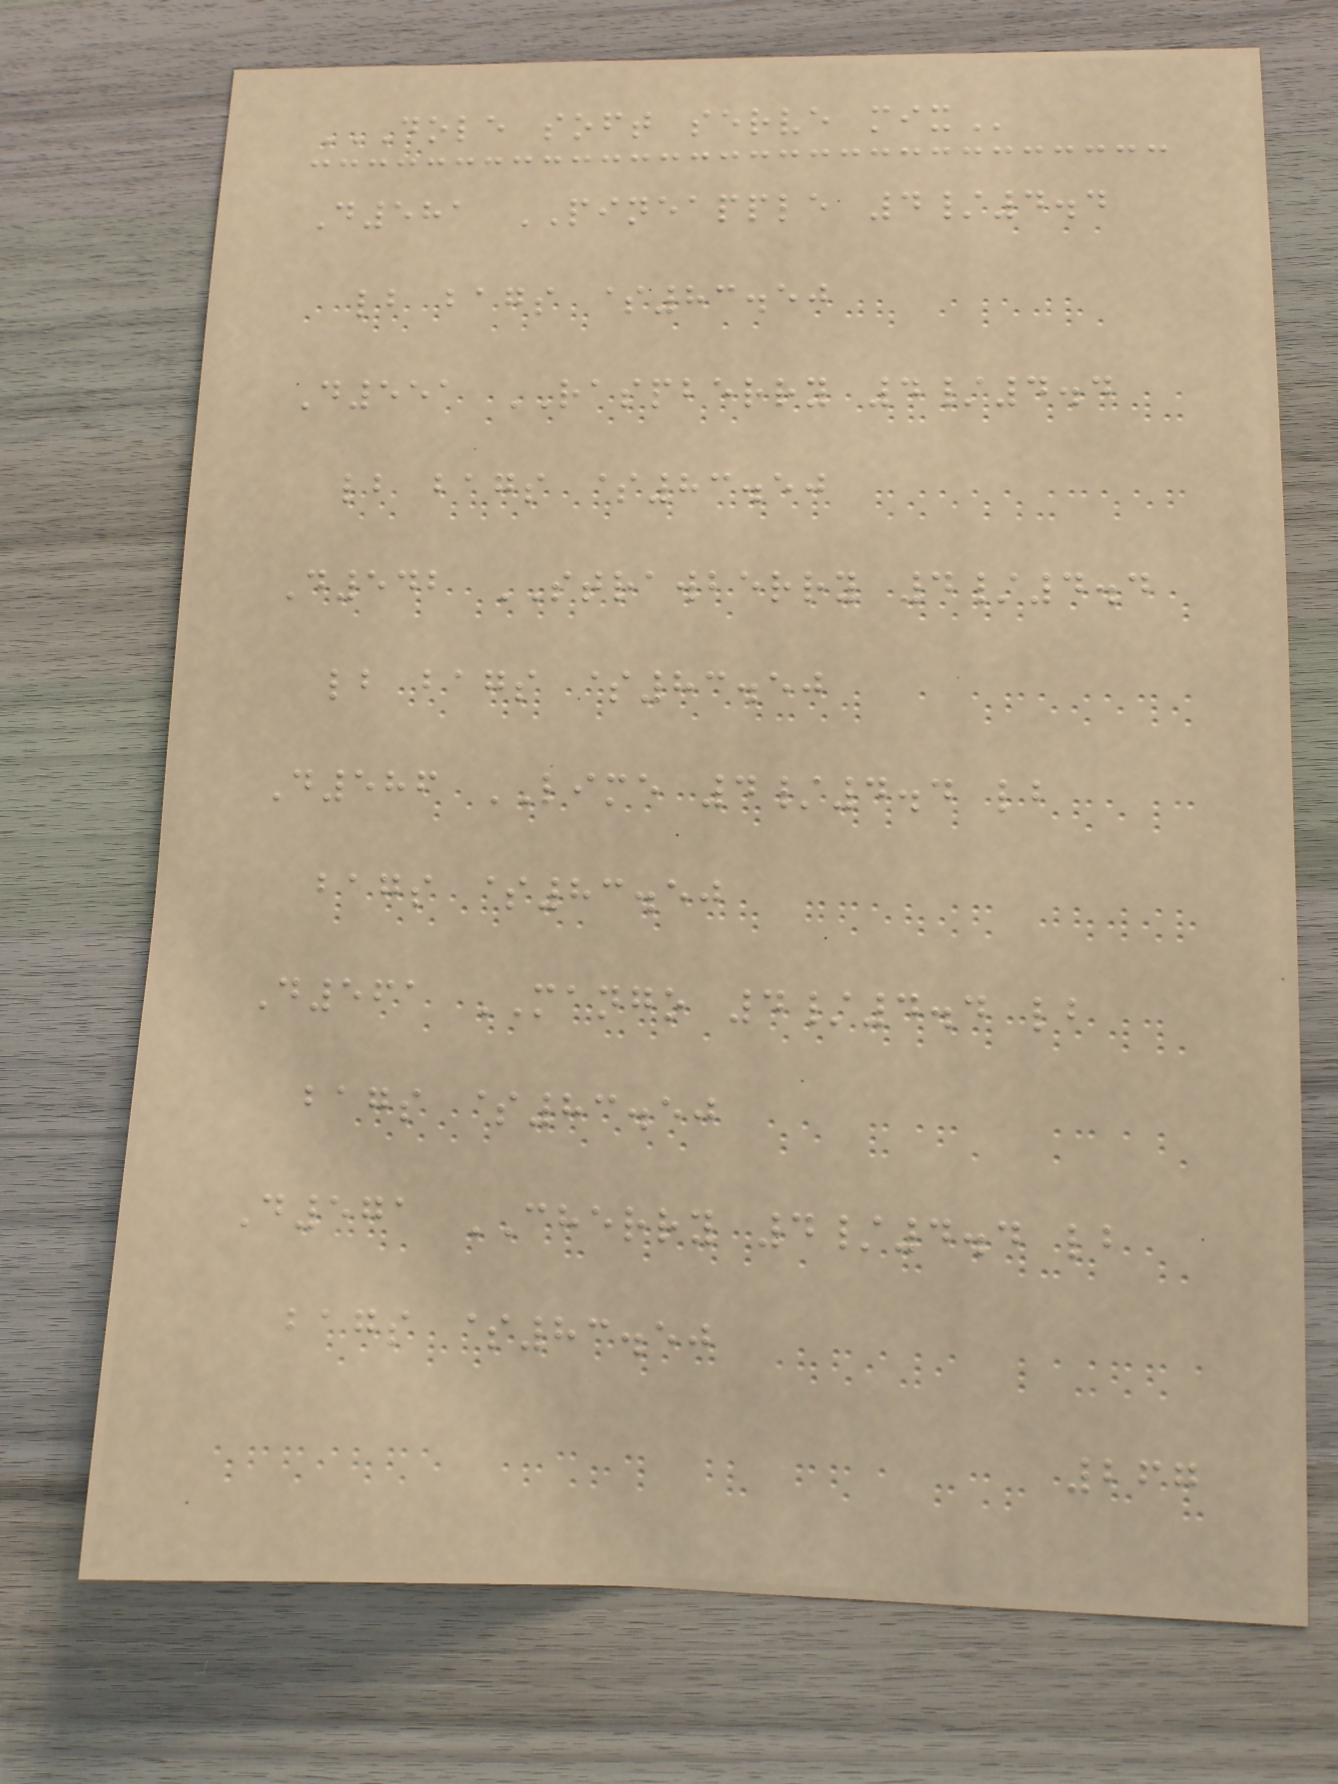DOLE SOFT SERVE MIX
D581 PINEAPPLE 4/4.4
lb bags $83.50
D551 RASPBERRY 4/4.4
lb bags $83.50
D542 STRAWBERRY 4/4.4
lb bags $83.50
D586 LIME 4/4.4 lb
bags $83.50
D561 MANGO 4/4.4 lb
bags $83.50
D571 CHERRY 4/4.4 lb
bags $83.50
267
